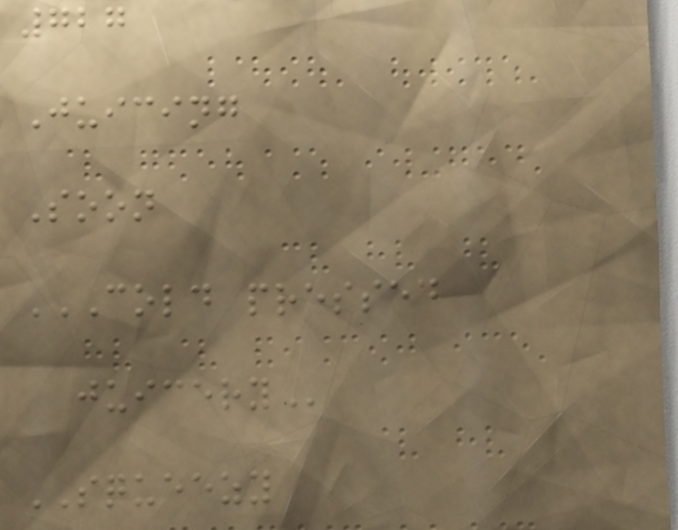727
Juicing
Soon
COLD PRESSED
JUICERY
SQUEEZY
